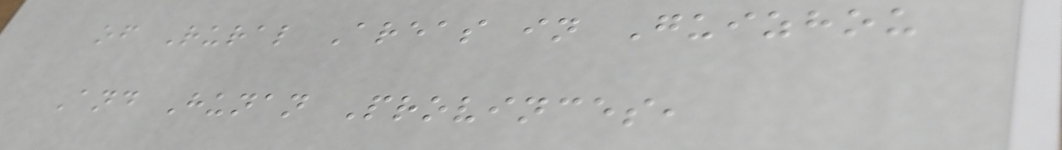of Rural Areas in Guizhou
And Hunan Provinces,
